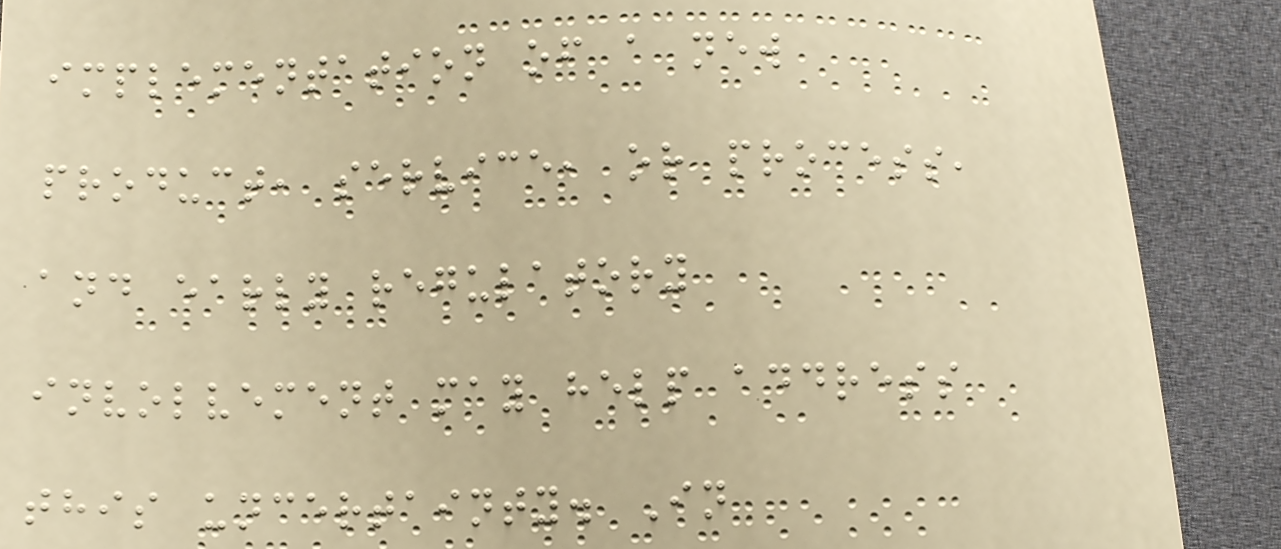implementation of a new
product, service, or process,
and early regulatory
involvement may help address
this uncertainty. In
